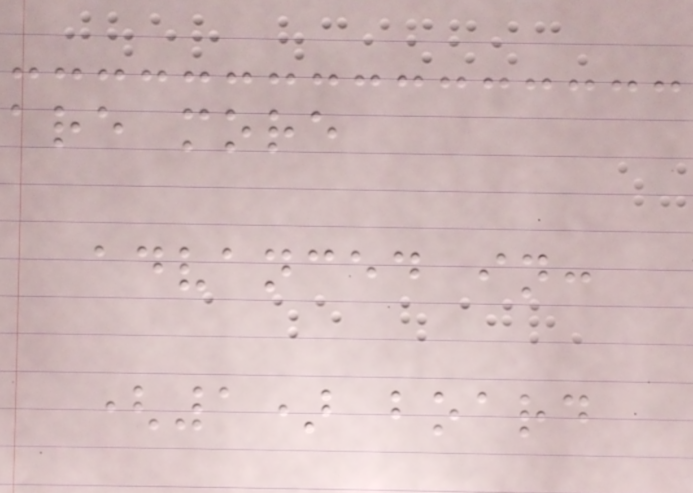are more
advanced in:
(1) board
